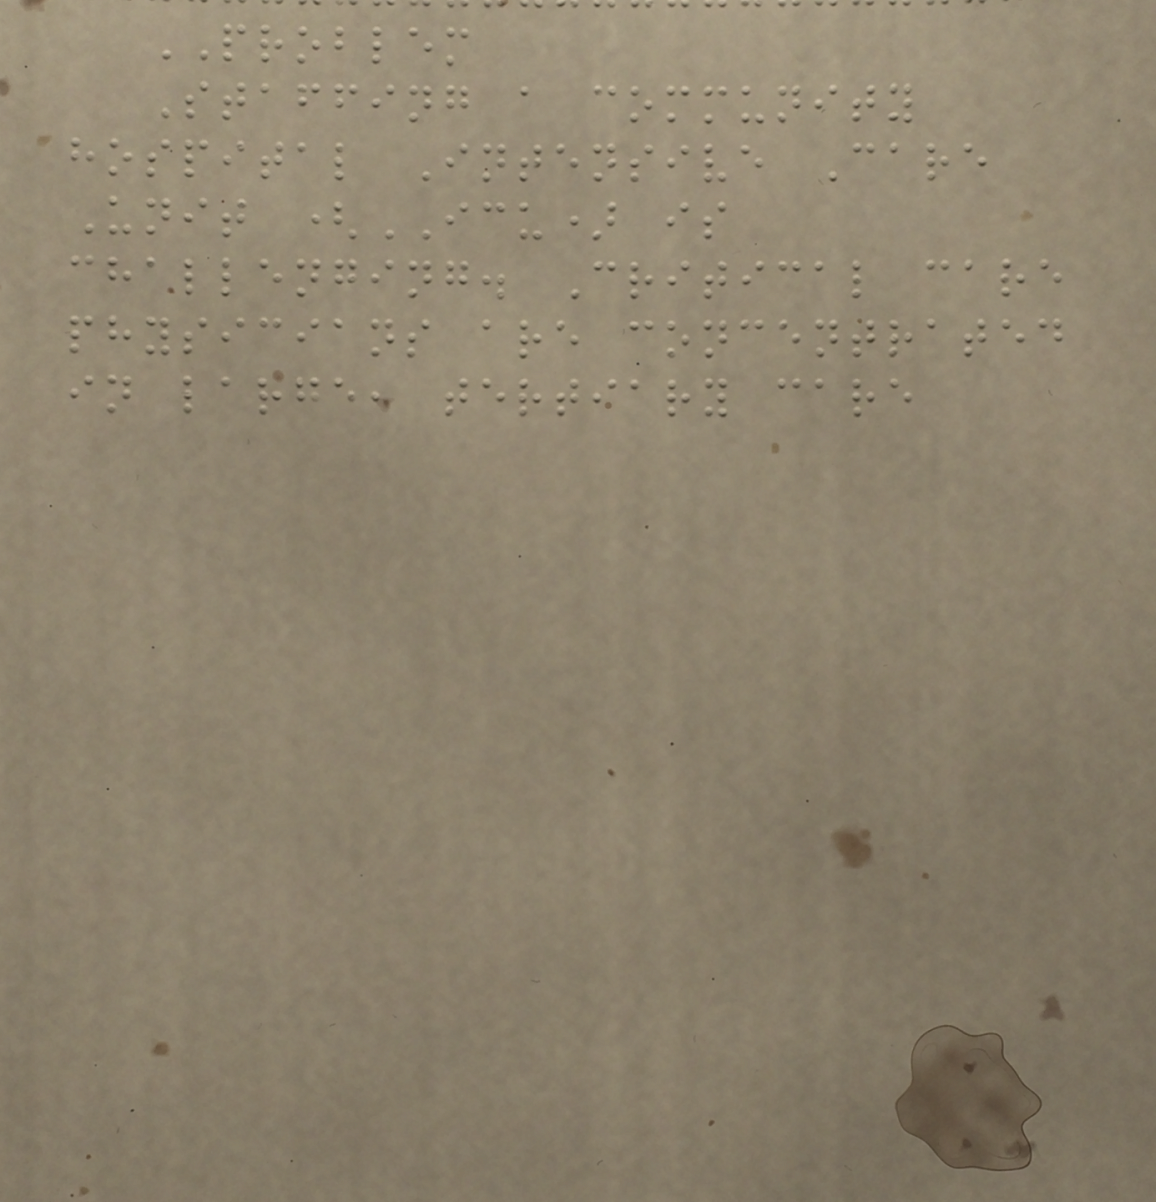PROBLEM
Staffing a community
hospital Intensive Care
Unit (ICU) is
challenging. Critical care
physicians are concentrated
in large, tertiary care
